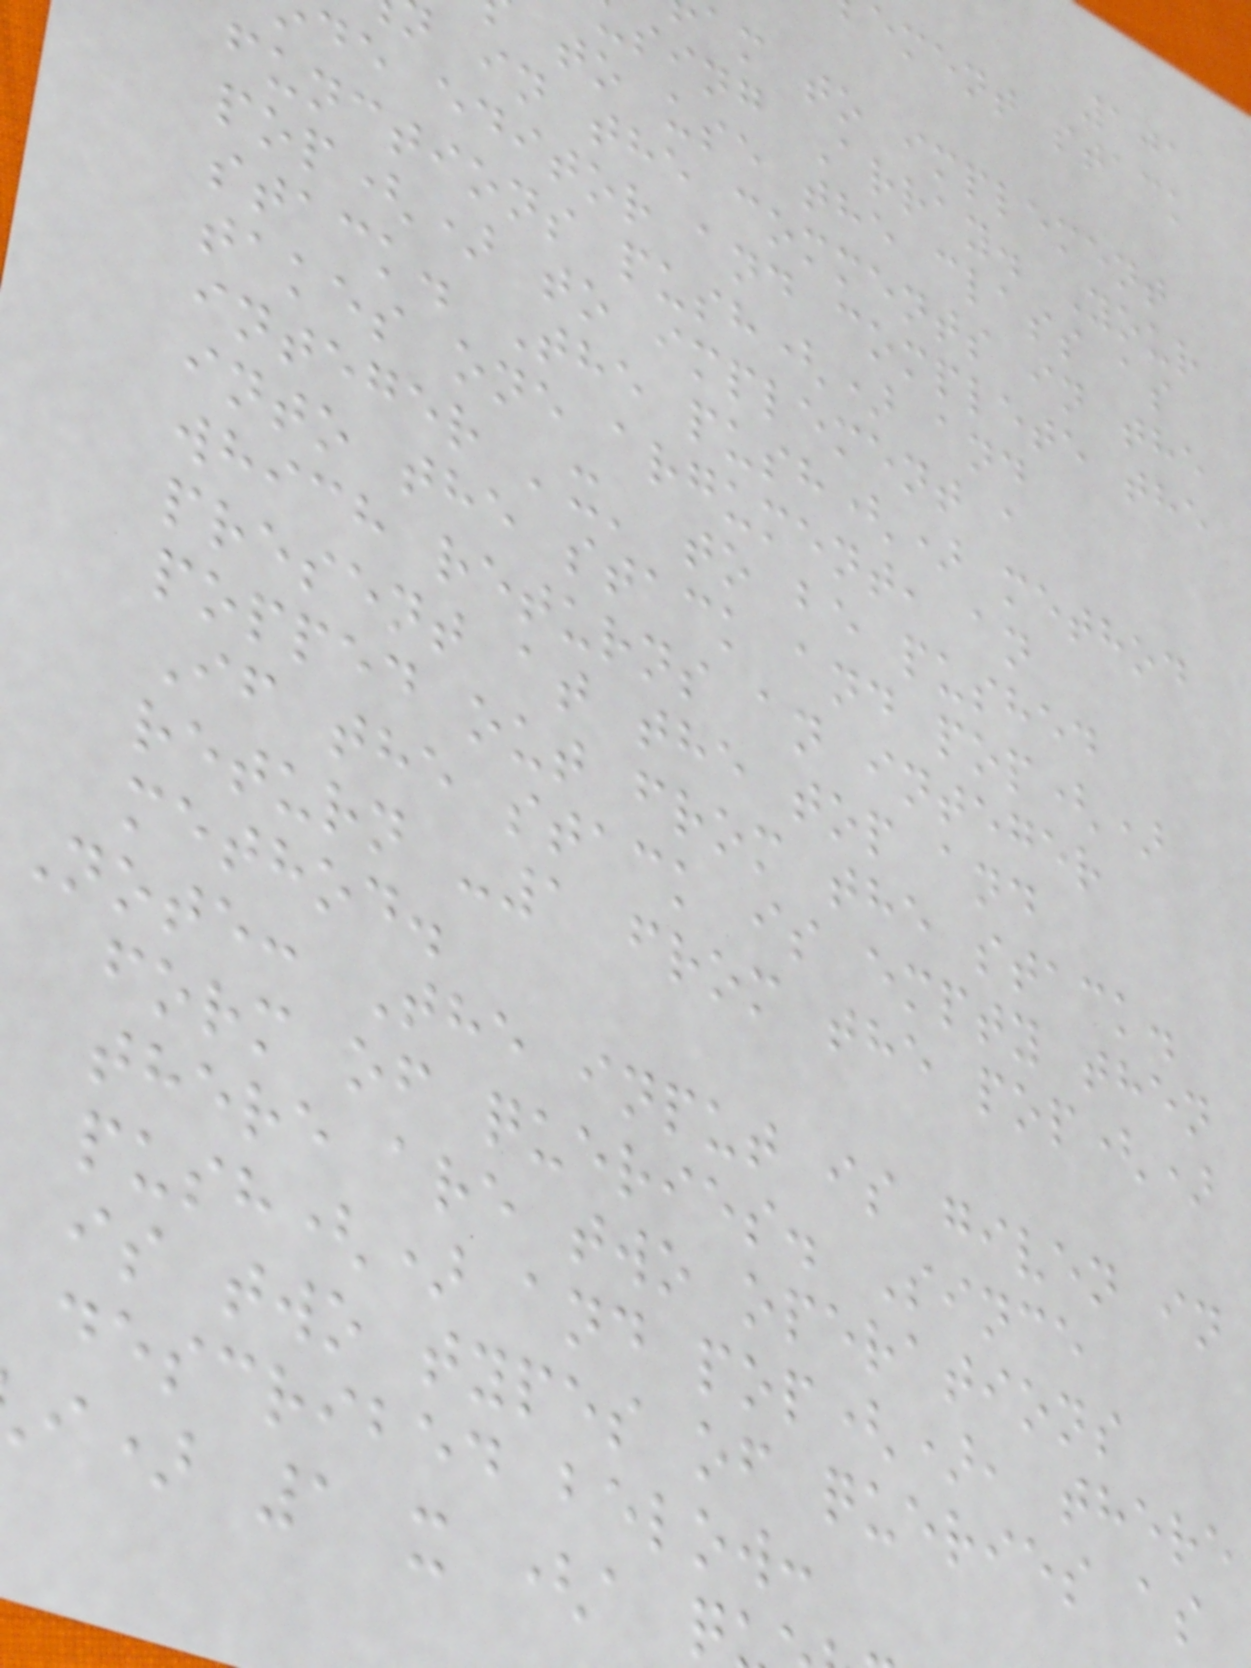101
ement stack
am to implement
sing Array. Your
to use the class as
in the comments in the
de editor and complete the
functions push() and
pop() to implement a
stack. The push() method
takes one argument, an
integer 'x' to be pushed
into the stack and pop()
which returns an integer
present at the top and
popped out from the stack.
If the stack is empty then
return -1 from the pop()
method.
Note: The input is given in
form of queries. Since
there are two operations
push() and pop(), there
is two types of queries as
described below:
i) 1 x (a q
